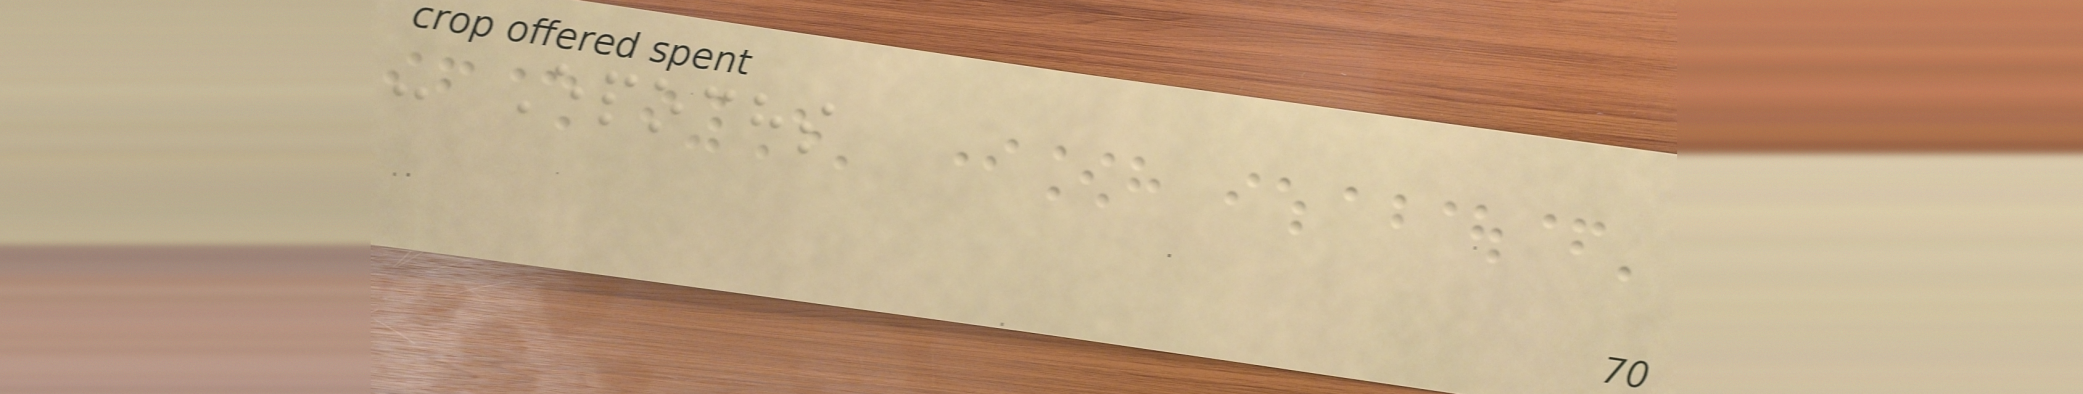- Epochs
